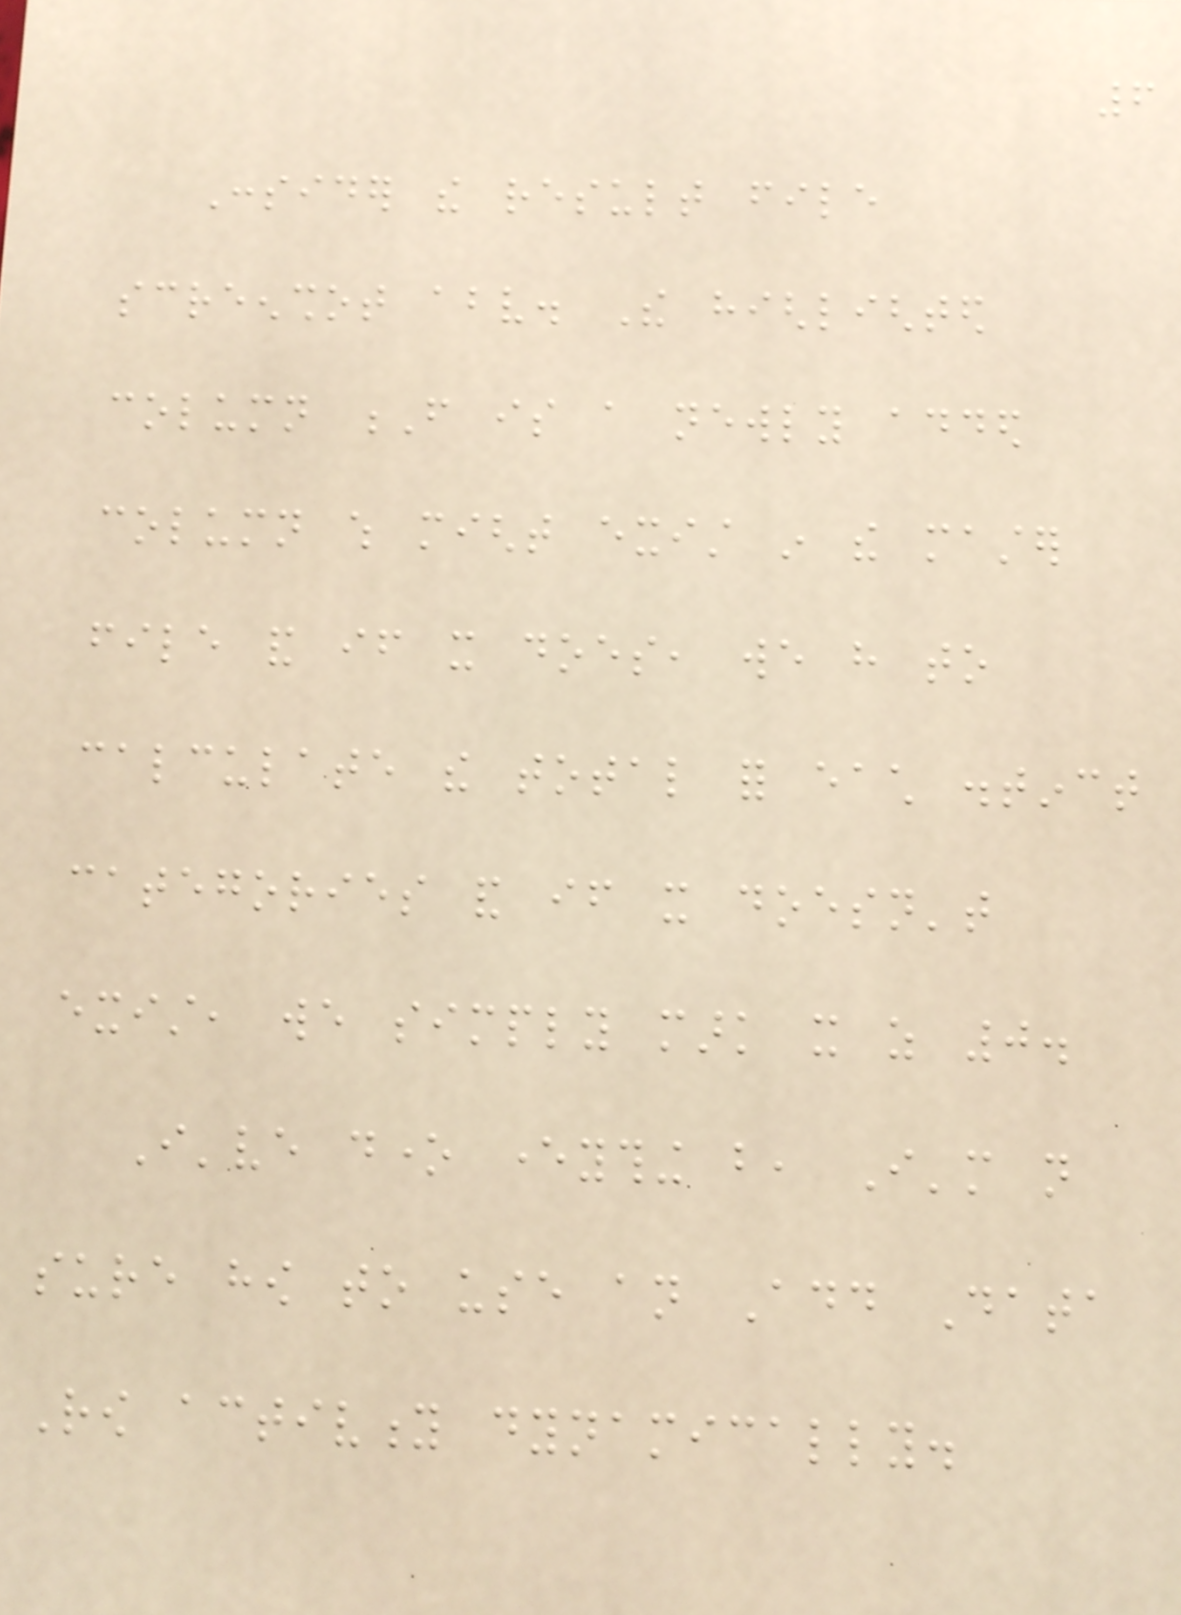6
Consider the result file
screenshot above. The highlighted
column F is a newly added
column which might exist in the master
file and if it does, we have to
calculate the total for each distinct
categories and if it doesn't
exist, we simply mark it as 0.
I've done everything but, I'm not
sure how to use an Add Data
Row activity dynamically.
